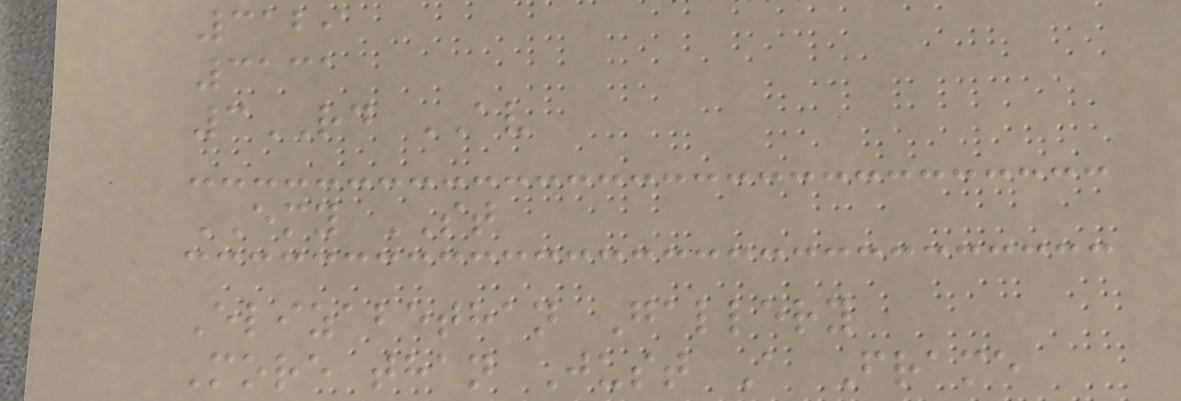3129
3131
3RD AV
EMY ST
Elizabethan Gallery
More than Just A Frame
